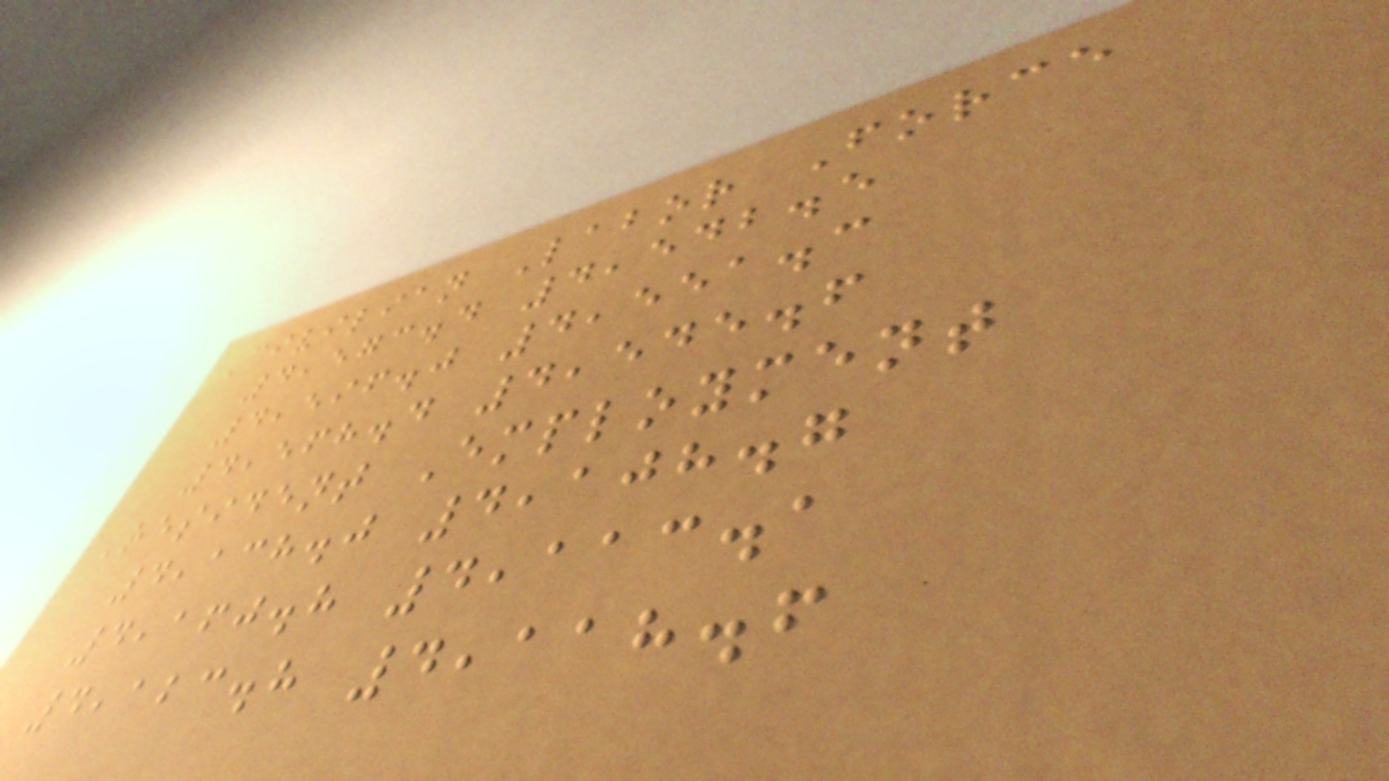Civilian Labor Force
4,573.4 4,542.5
4,596.0 4,551.3
4,568.4 4,545.6
Resident Employment
4,138.0 4,108.7
4,160.8 4,113.1
4,123.8 4,118.6
